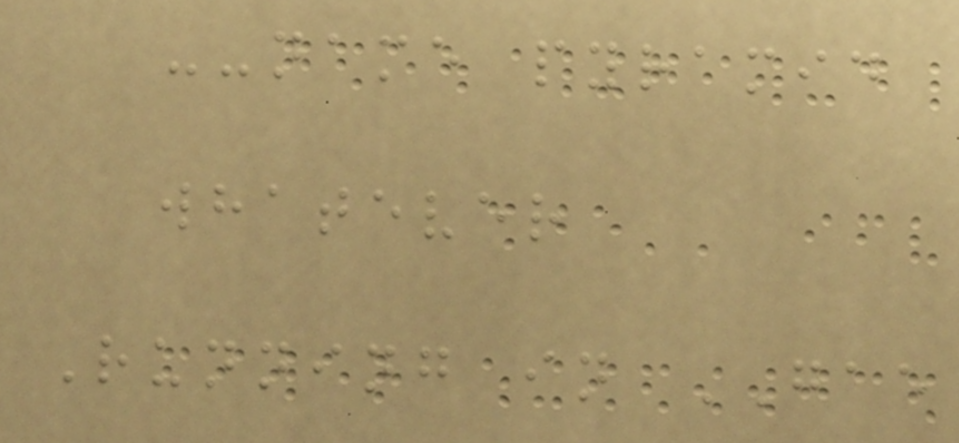--name pyramid
whatever
Running in GAE
